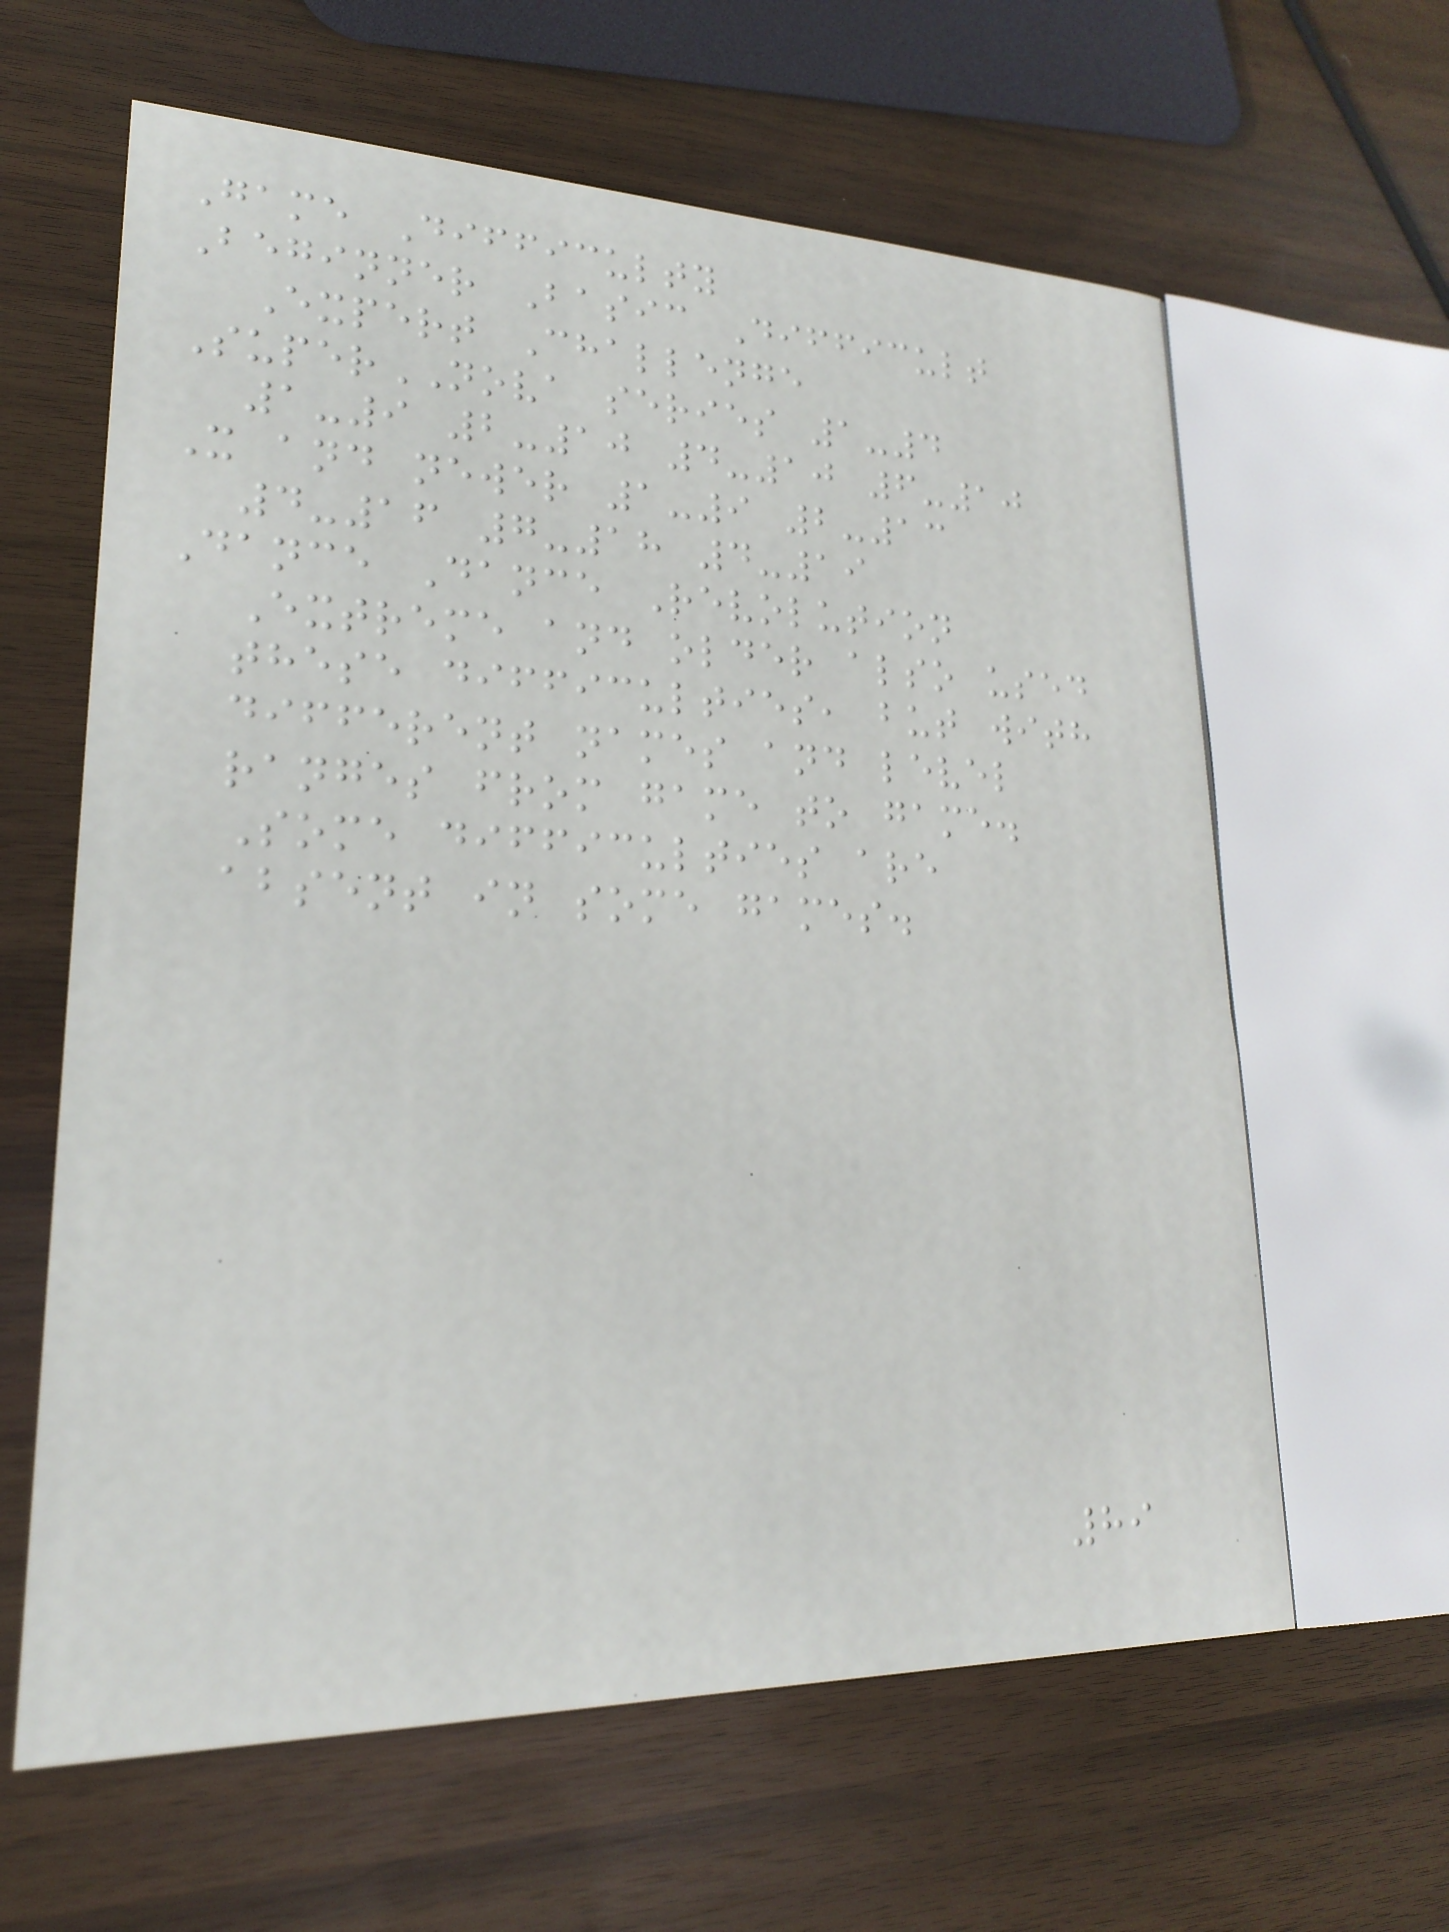Game Difficulty
Beginner Basic Difficult
Expert Challenge
SuperNOVA series 1-4
1-9 2-10 4-10 6-10
X and newer 1-9 2-13
4-16 7-18 4-19
Dance Dance Revolution
Extreme and older also used
these difficulties, but with
different names and level
ranges from game to game.
Some difficulties are
absent in some games.
89
